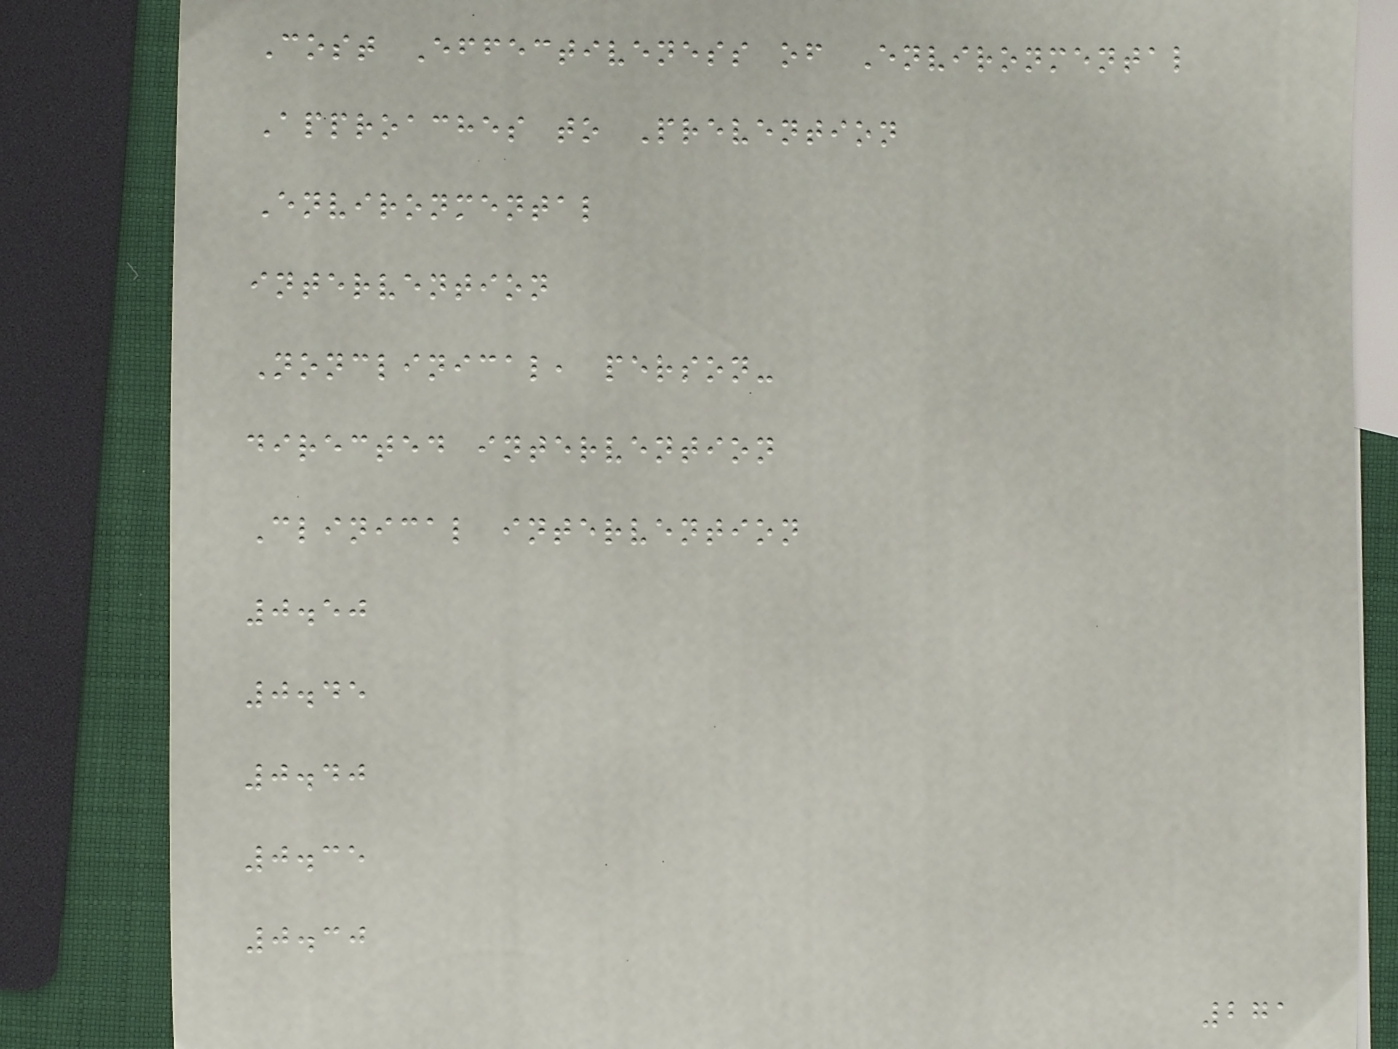Cost Effectiveness of Environmental
Approaches to Prevention
Environmental
intervention
Nonclinical, person-
directed intervention
Clinical intervention
0.50
0.45
0.40
0.35
0.30
271
